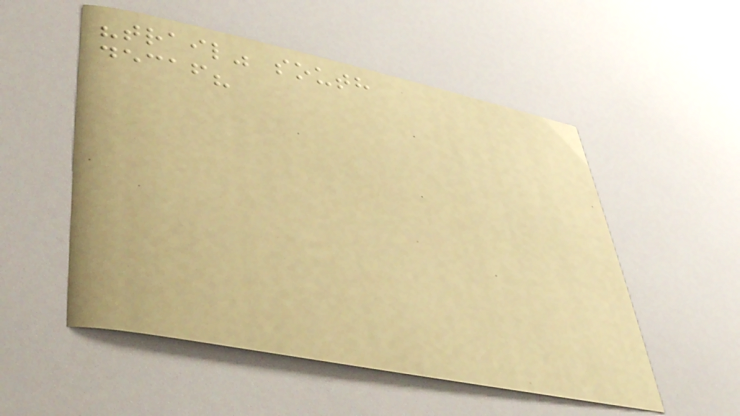"trail" south
decaf?
